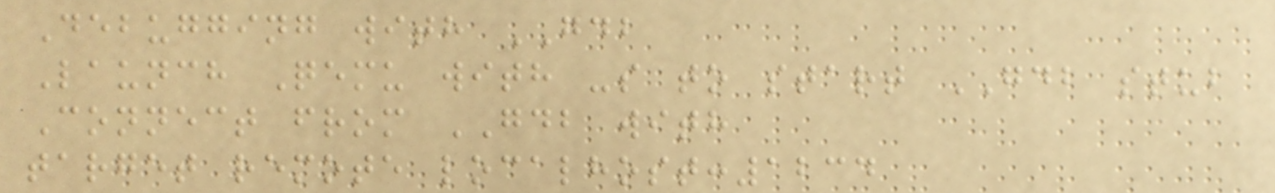Debugging with GDB
Launch Qemu with -s to start GDB stub
Connect from GDB with
target remote localhost:1234
